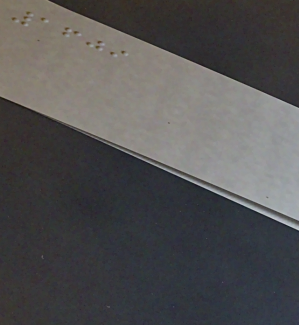1609
